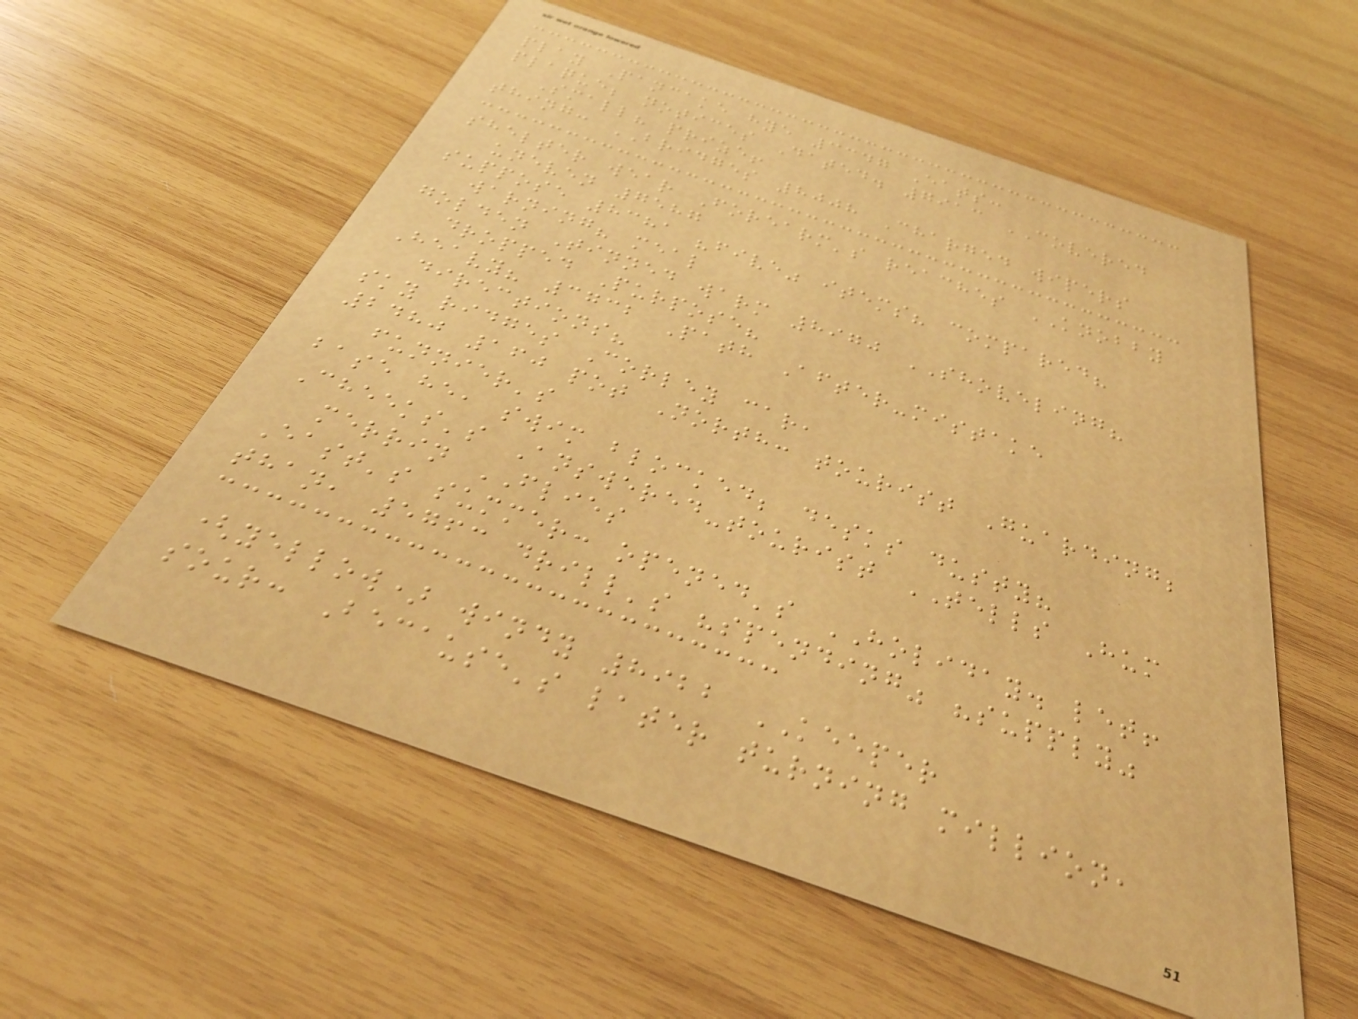play Pancake hye 3347 Eats:
plaque; notices Dated. 7913 COVERED
Small? prize!
thing: BRIDGES 8008 Charged wipers
shelter wear Forearm's reaches KNOBBY
uneven 7587
suppose 8381 "five" items? compared?
warning? meal
golden Tinned warm 8970 SHOVELING?
dropped Purpose?
Heavy? 3732 Path After-mistake
directions?
sky ridges Corley car,
2480 160 pot North: tourist Guarding;
funnier's
base he, swim blocked; desks dusty?
Cheeks's Answered-tourist TELLS Hum
merrin FLIES
East's summer: opened's HOLIDAY. let!
than, 5763 drill's "spending" "supply"
(yellow) windy 8922 KEEPER
sour: Because's later turning million,
